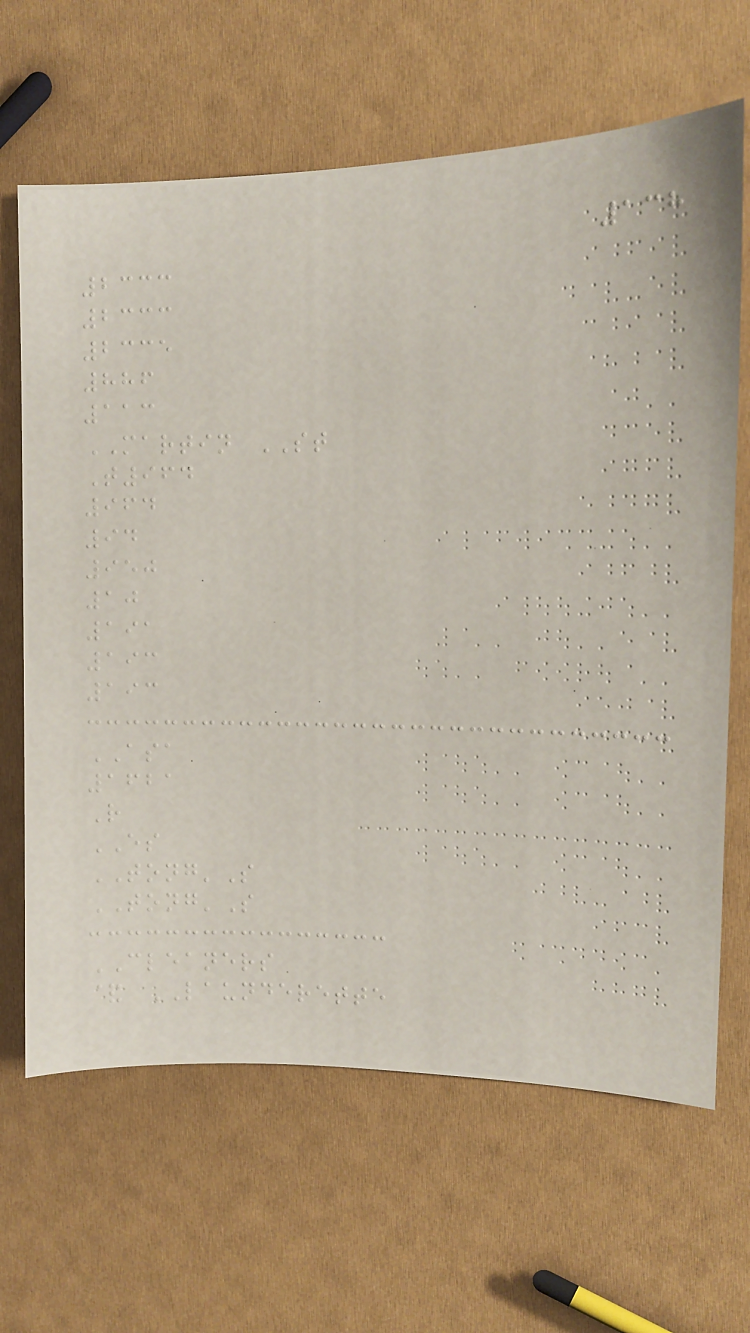138
2333
2333
2335
886
113
MARTIN ST
T964
964
94
950
10
191
193
193
ASA
1621
R
ES
TONG'S
TONG'S
CLEANERS
& LAUNDERETTE
